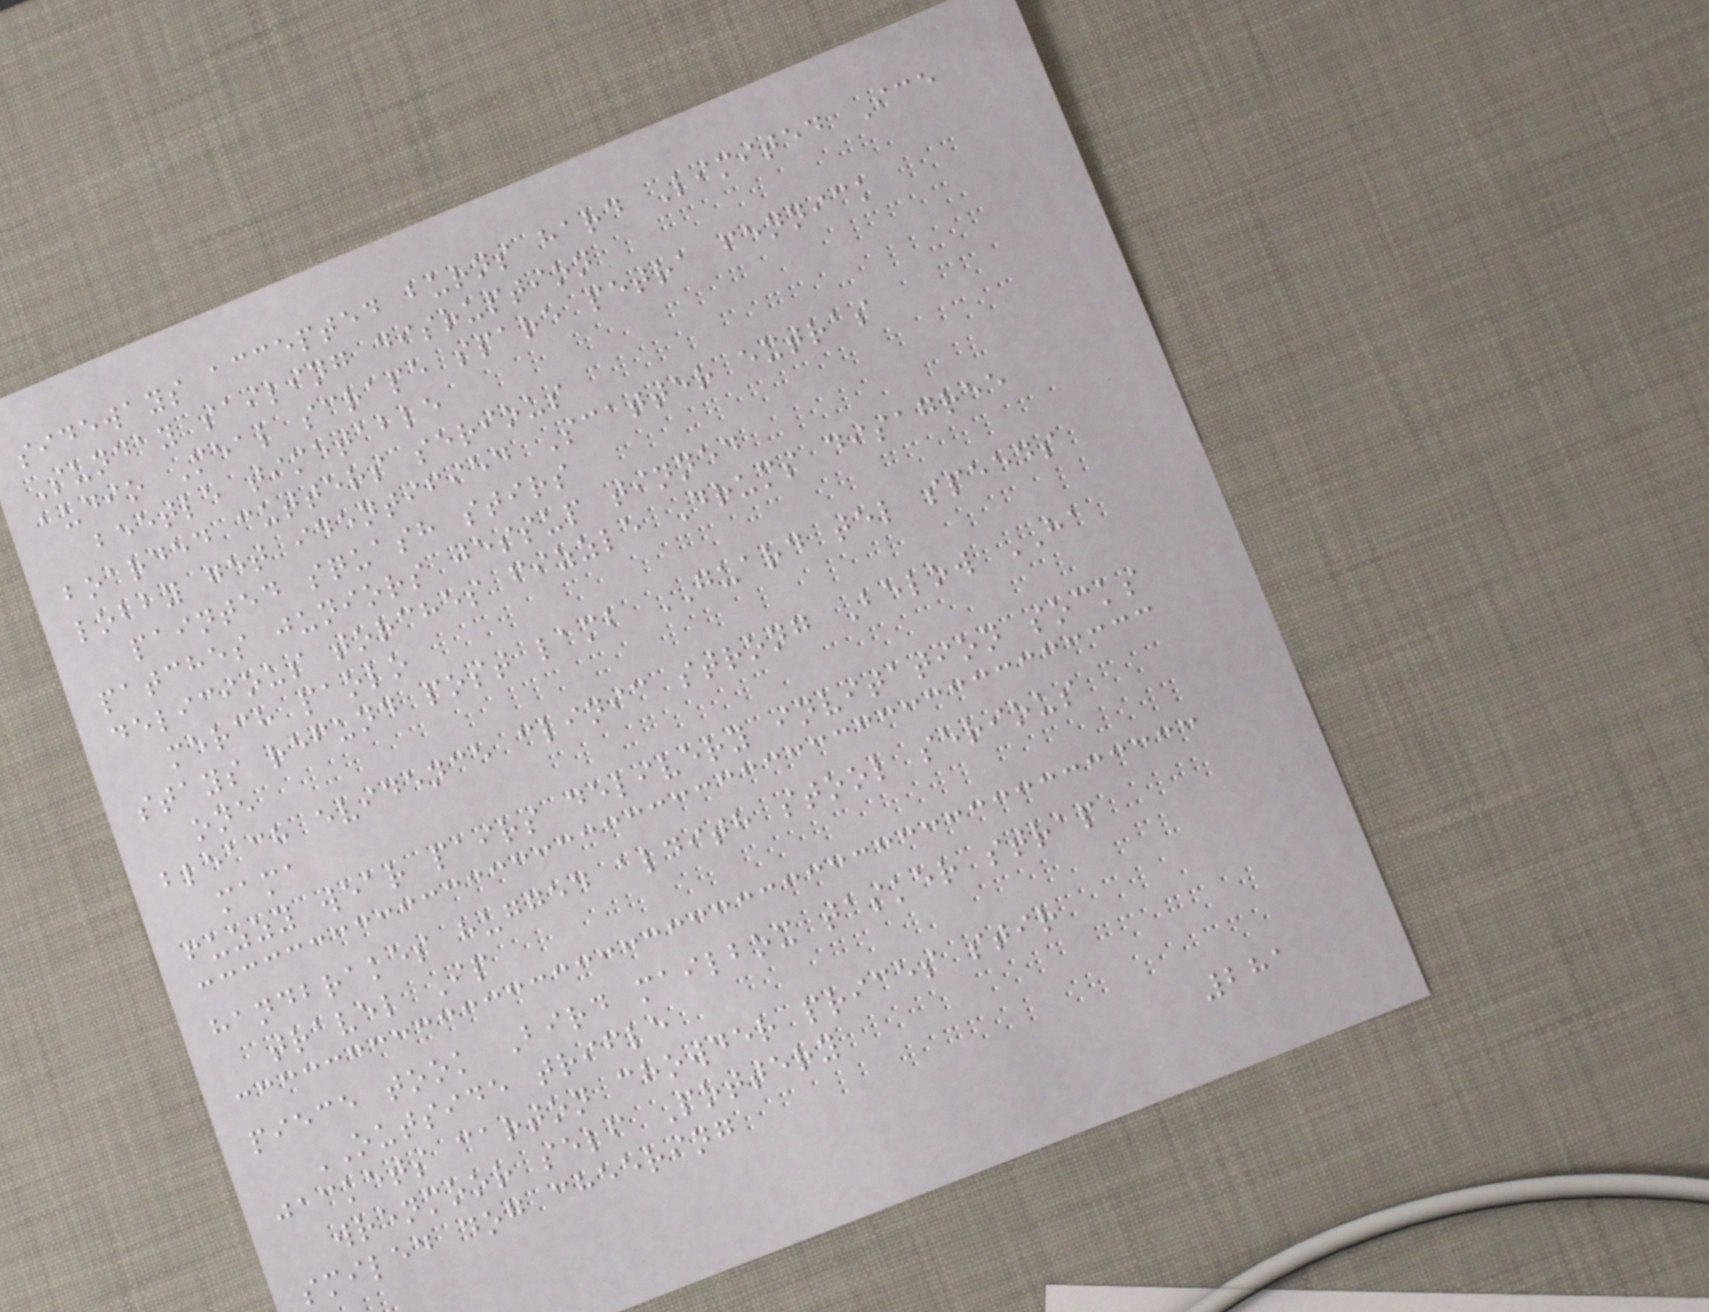sideways accepted burns hard Limited Ice
Sunday sailing disruption
audio Meal scrape spare petra fennick
beetle timetable
boarded cutters serious
lobby get identified Scatter extras
painted squash stirs
patches juniors jessup tinned
delicious torches fizzle Drums disagree
merch paolo
stays refund post lamb GUARD tel speeds
one
bleach evidence clinic strong Below HA
mama
fuzzy wear pairs delivery invitation socks
handbrakes hugged aldith stool serious
travel Ip
piece took Bird mailbox tasker strap
OUTSIDE trifle
jackets carton chowder prices stir
wrenmoor self Pottery
smiled dog cheering
281
